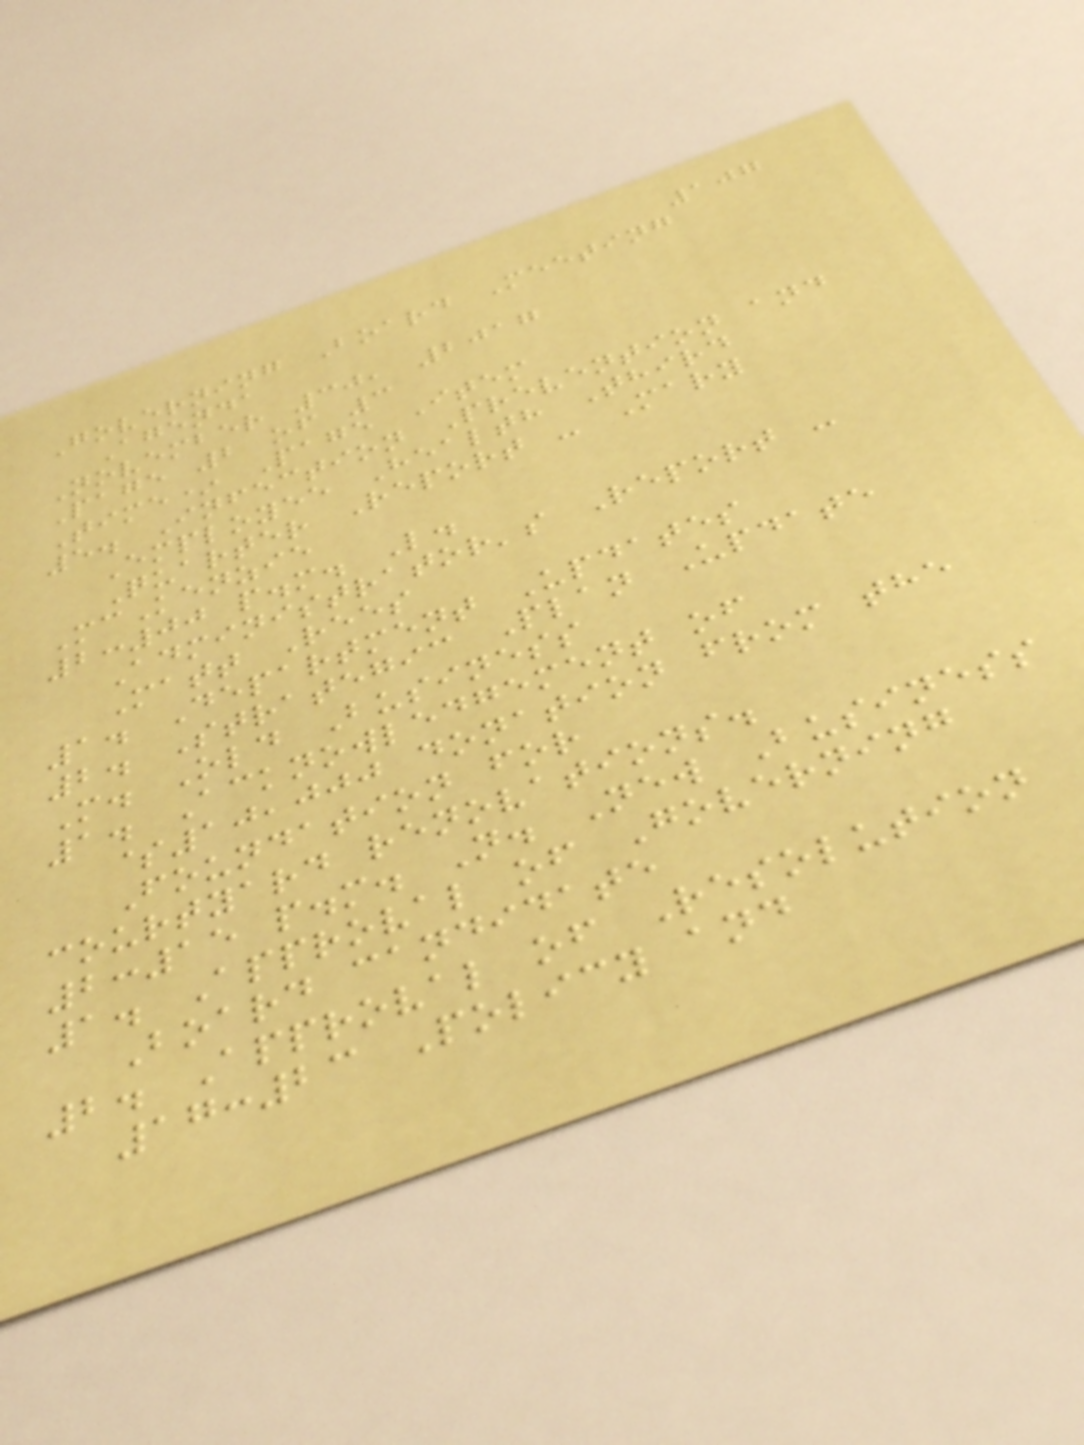107
Governing Board Meeting
Agenda
November 30, 2017
Page 2 of 3
Time* Page Item
5. Infection Prevention and
Employee Health Third
Quarter Report - Mary
McKenzie
2:00 p.m. L.
Administrator's Report -
Matt Rees
1. Department Updates
2. Strategic Plan Update
M. Old Business
1. Acknowledgement of
$10,000 donation from the
Foundation for
courtyard renovations.
2:15 p.m. N. New Business
1. Approval of Governing
Board candidate
2. Approval of Resolution
17:23 Policy and
